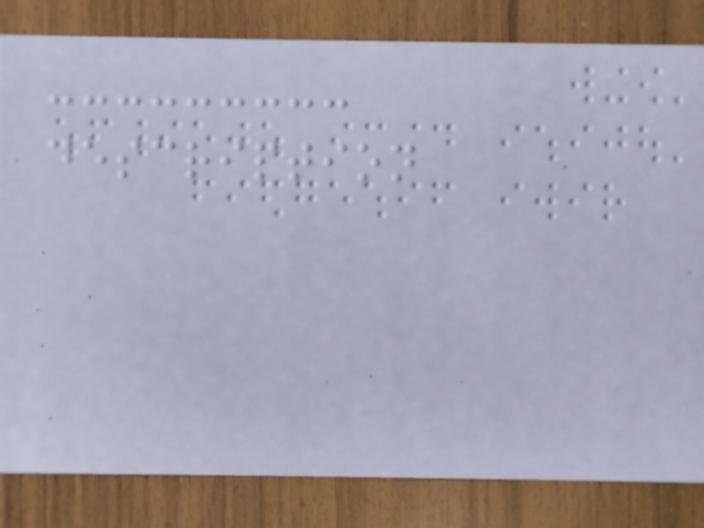description
